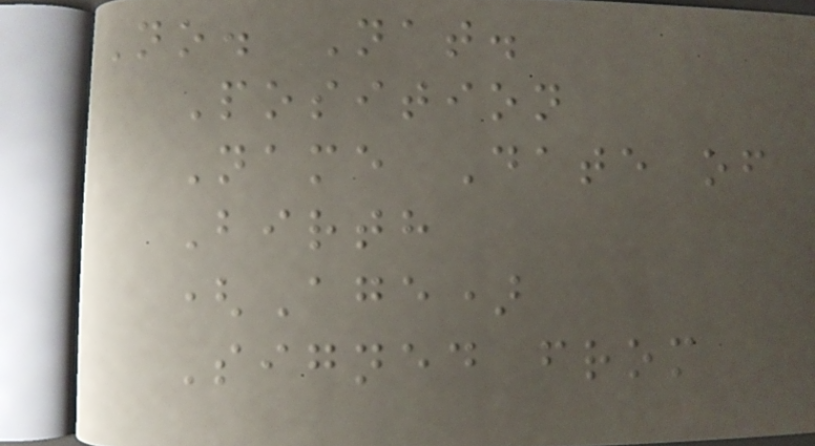No. Nat.
Position
Name Date of
Birth
(Age)
Signed from
